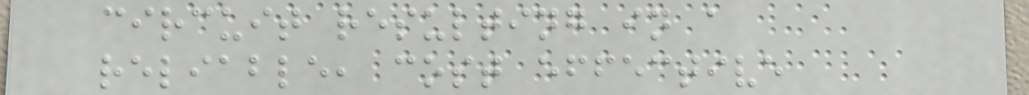circuit resulting in a
reliable, cost effective
